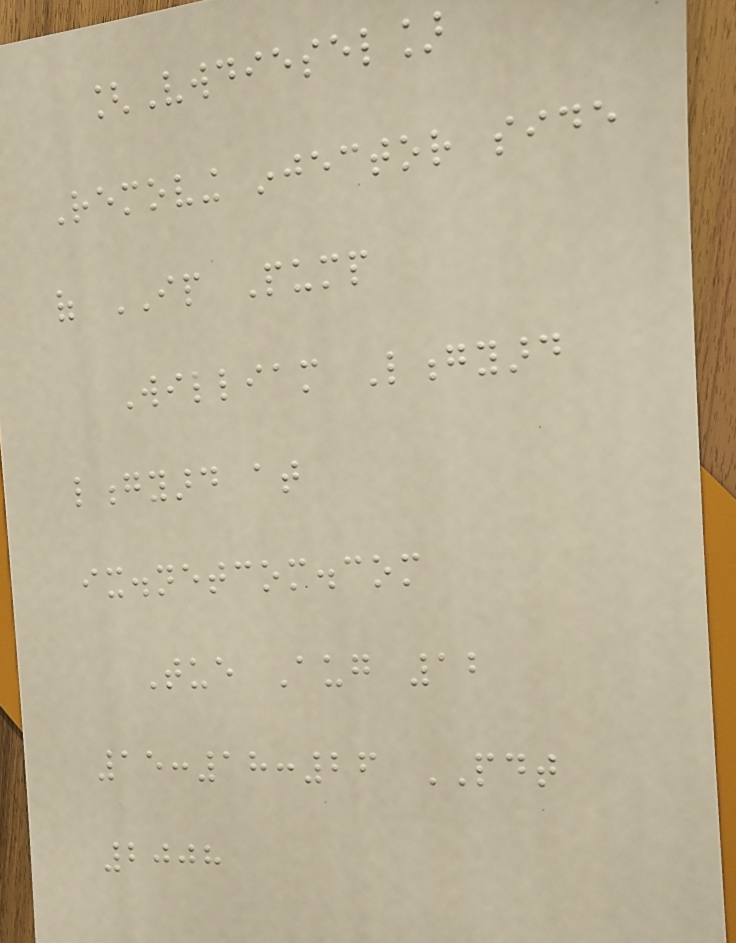[Vwdiesel]
Removing injector side
of IP Pump
William Longyard
longyard at
ix.netcom.com
Tue Aug 12
15:18:26 PDT
2008
